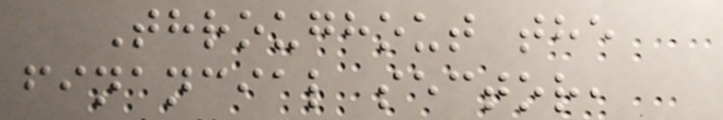Throughout the
financial sector,
